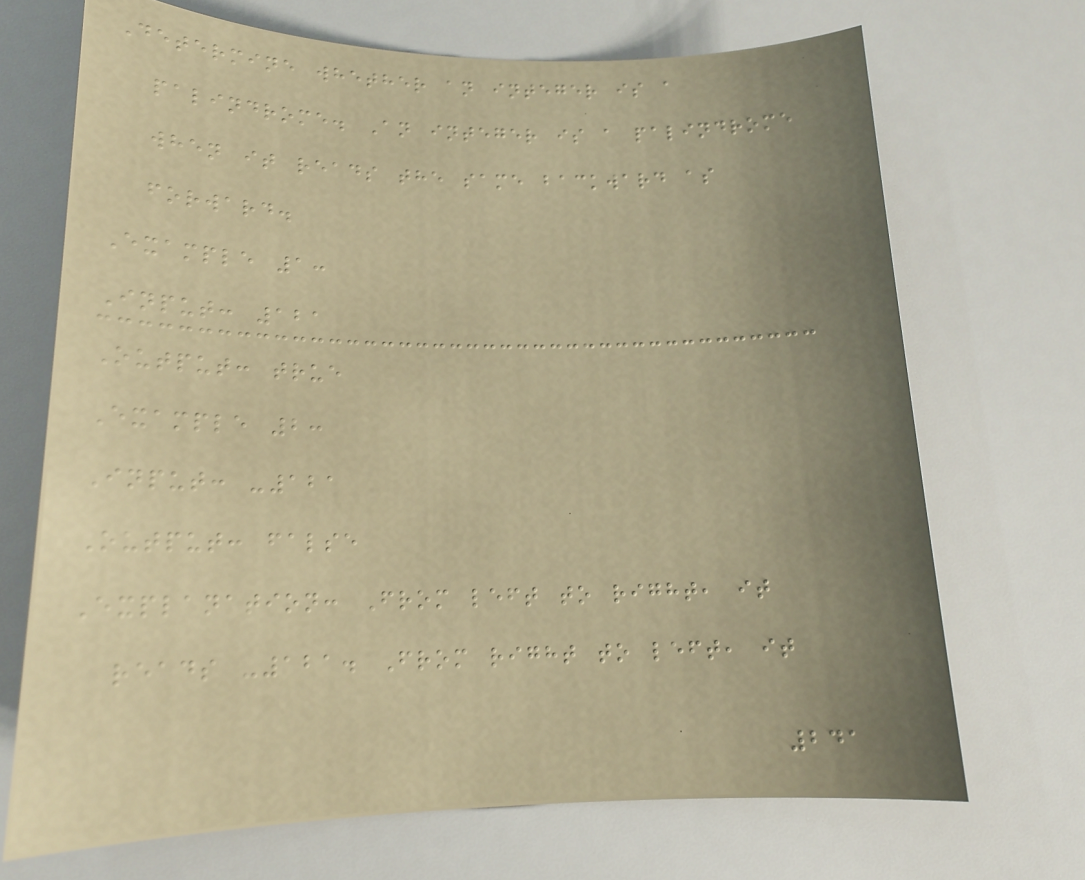Determine whether an integer is a
palindrome. An integer is a palindrome
when it reads the same backward as
forward.
Example 1:
Input: 121
Output: true
Example 2:
Input: -121
Output: false
Explanation: From left to right, it
reads -121. From right to left, it
241
